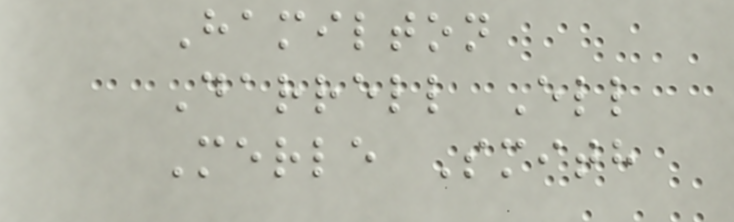Hamilton
Darrell Ell
Merle Smith
